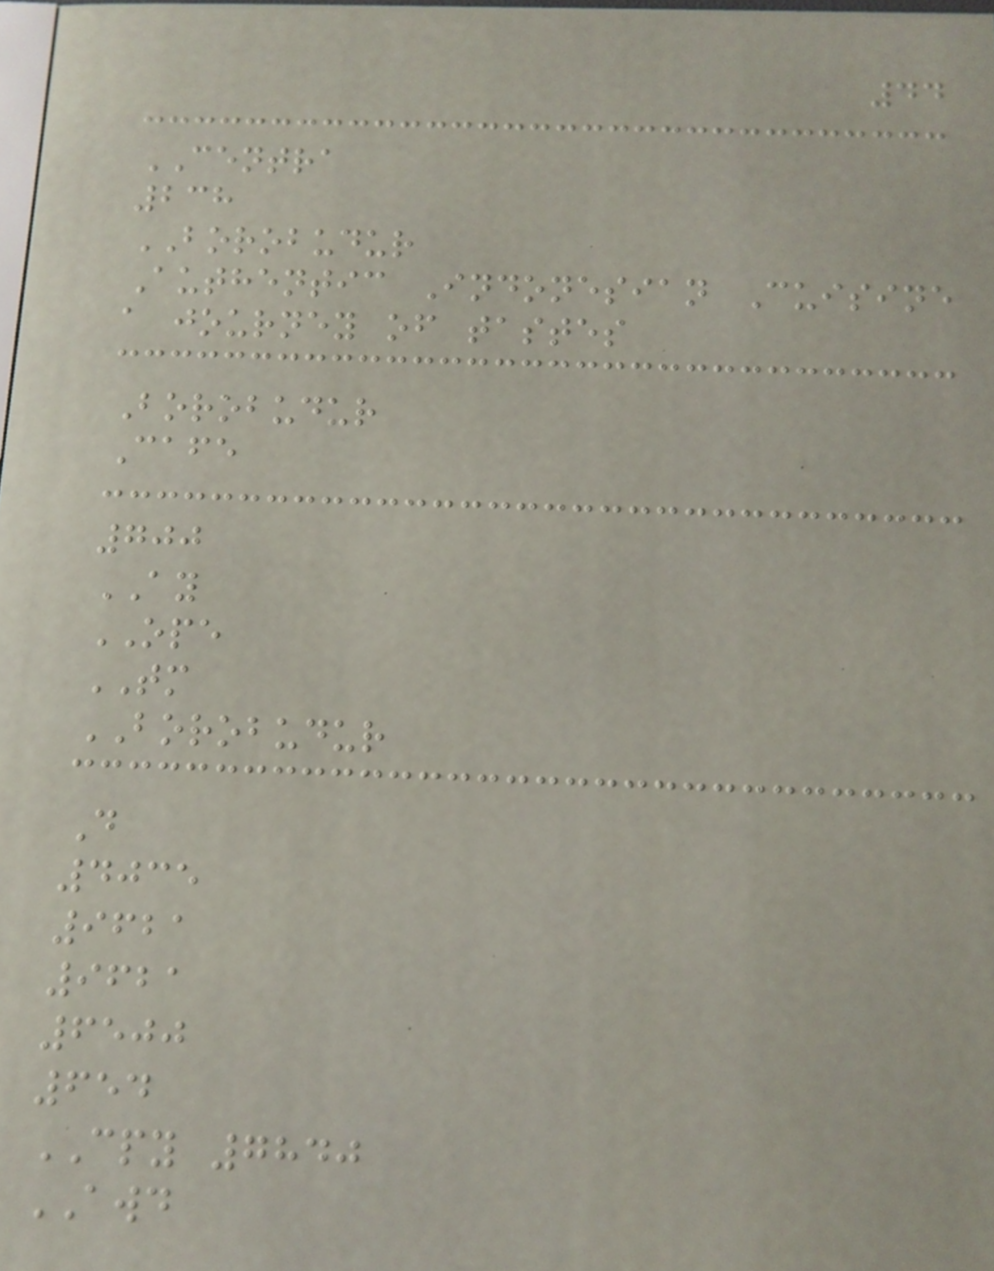44
CENTRA
238
BOROBUDUR
Authentic Indonesian Cuisine
a journey of tastes
Borobudur
Cafe
700
AY
OPE
TM
BOROBUDUR
D
4035
9621
9621
6500
654
CPY 7840
AWD
